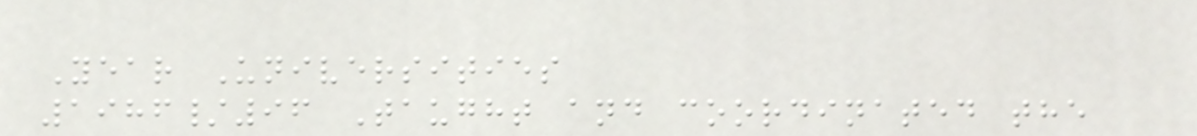Year Universities
1986/96 Taught and coordinated the
